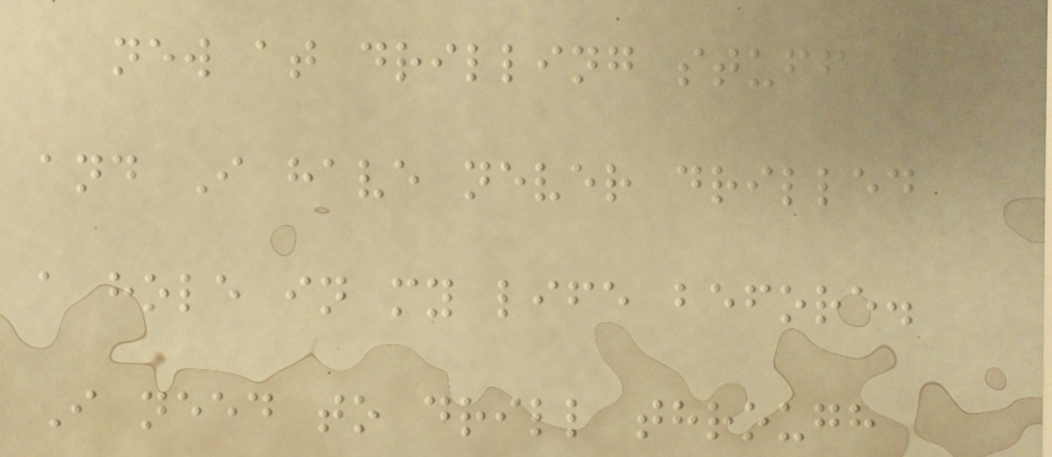new at drilling stuff
and I have never drilled
a hole in my life before.
I need to drill through
